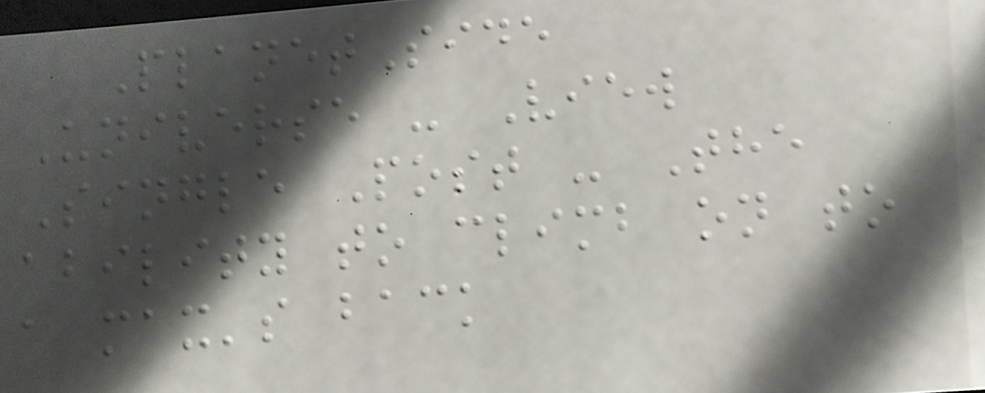PlanetSide
Universe - View
Single Post - The
ability to climb on to
a max's back
